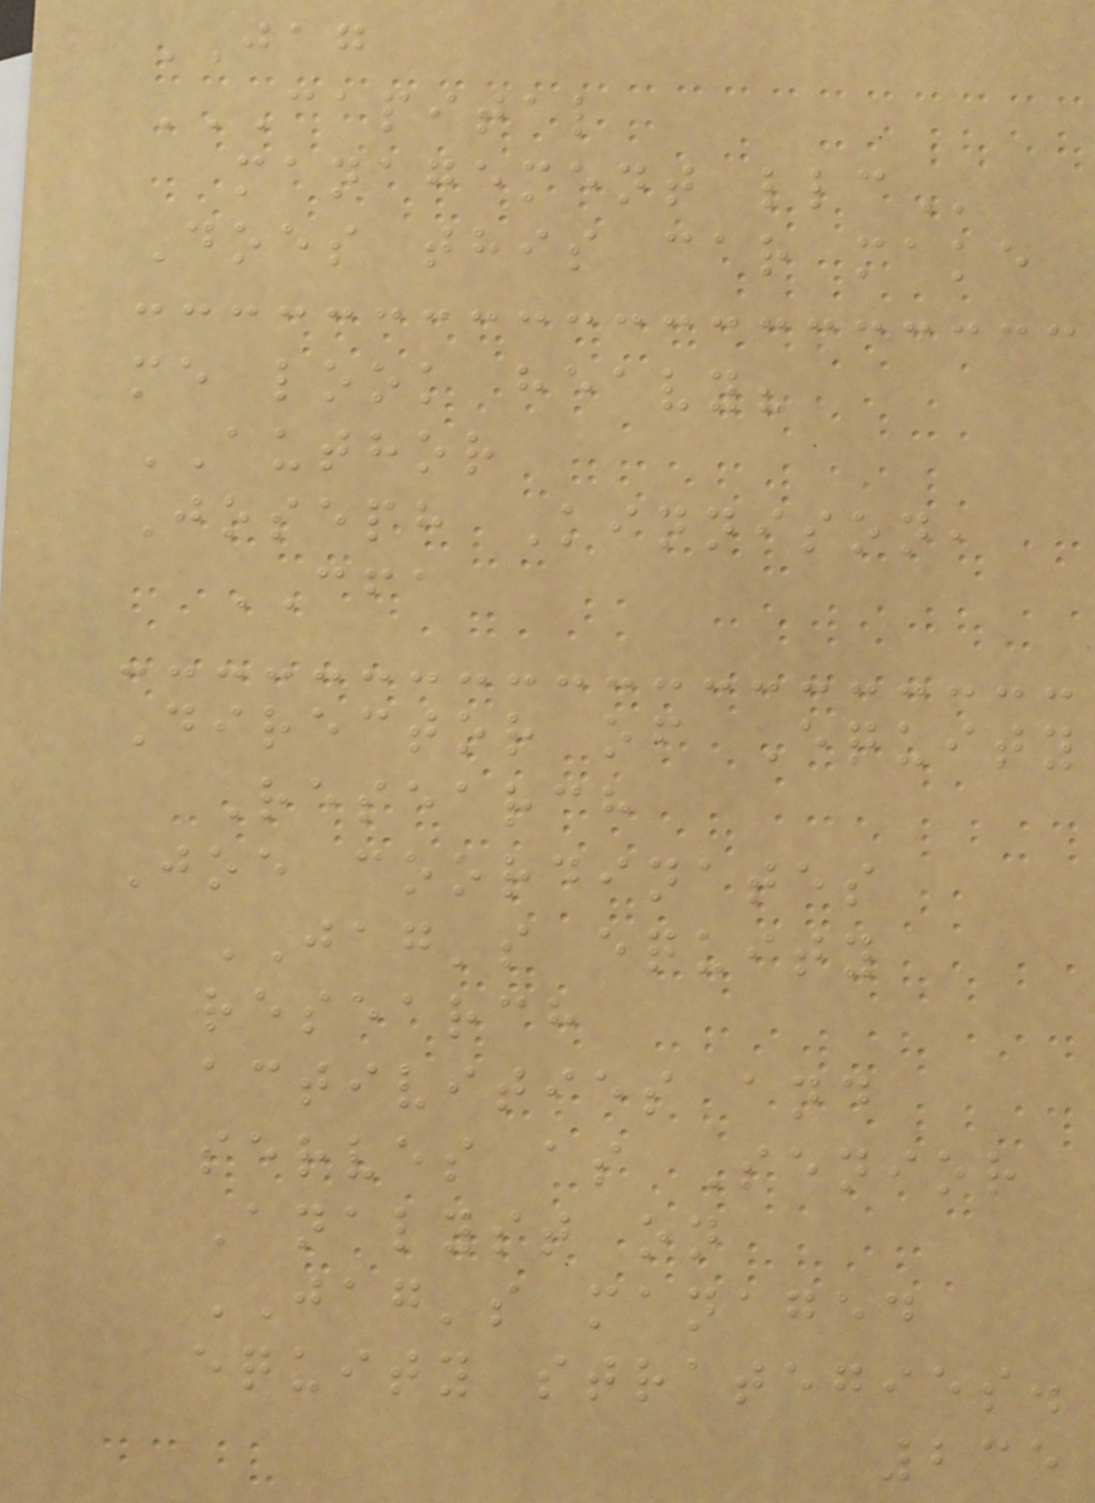JAG
CAPITAL
MANAGEMENT LLC
Does this car make
me look heavy?
AUTHOR
Joseph Kinnison,
CFA
Director of Equity
Research
Joe coordinates
JAG's equity
research
activities and
serves as Senior
Analyst on
JAG's managed
equity strategies.
235
